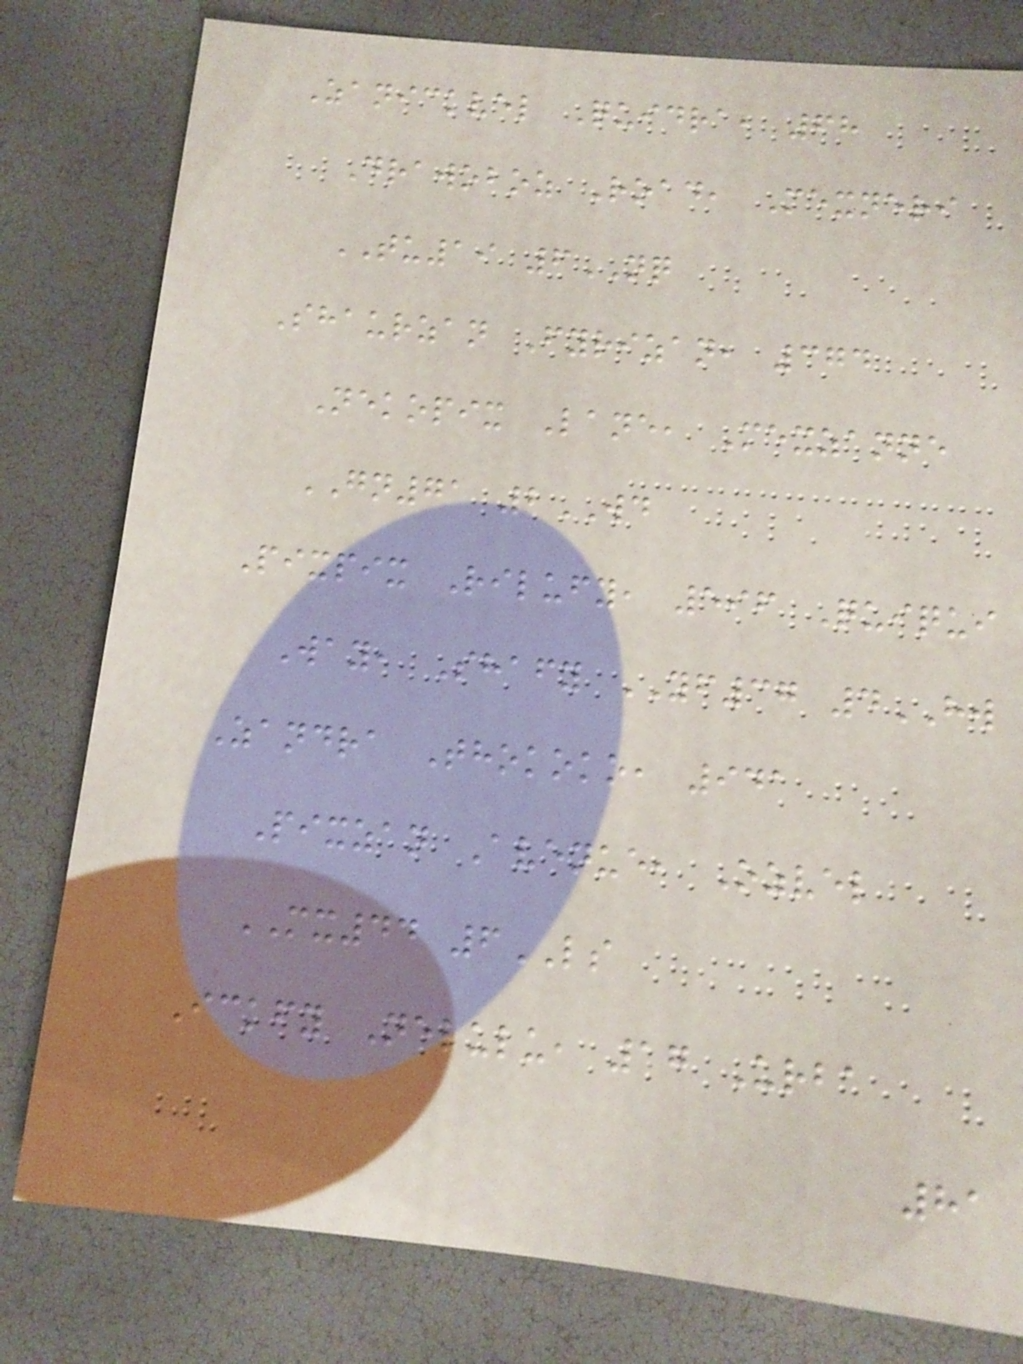Zanickvel Quidra, 68
Drawoboz Road, Mexneri
TU19 6NQ
Shaurzan Fyrizan, 374
Nekopix Lane, Mexzanne
GN71 2WD
Pixpix Rilufy, 596 Quiqui
Way, Shafy YF37 4HW
Zandra Thokoko, 941
Pixzan Avenue, Ozvel
MX44 6LS
Ickfy Nelulu, 17 Urba
81
